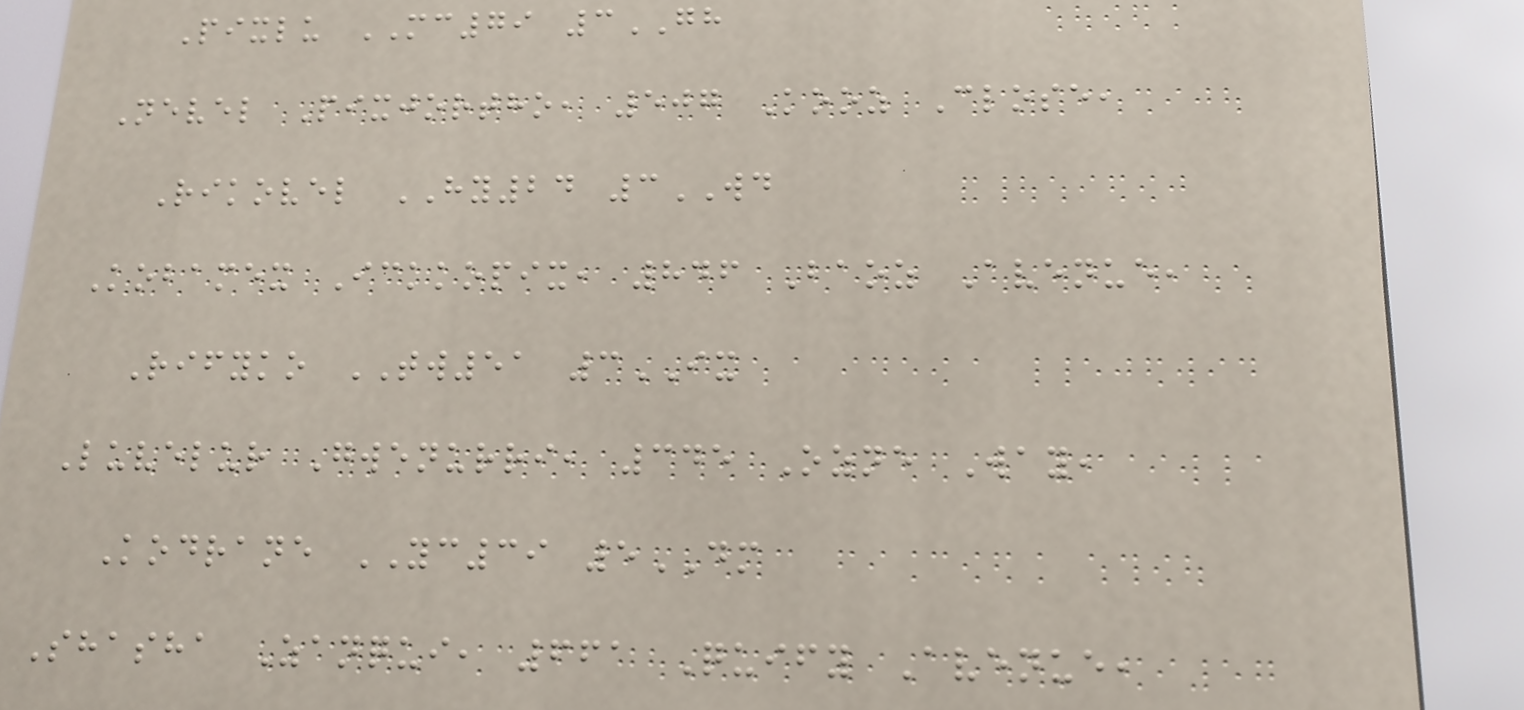Pixlu MC79 3GH
Nevel Pixjortho, 507 Kooz Close,
Rikovel HY24 3WD
Kobamex Ickkopix, 846 Baoz Avenue,
Rifyko TW51 3IX
Luvelur Gwenurri, 345 Ozne Way,
Kodrane YC39 5DM
Shasha Zanqui, 661 Quify Avenue,
